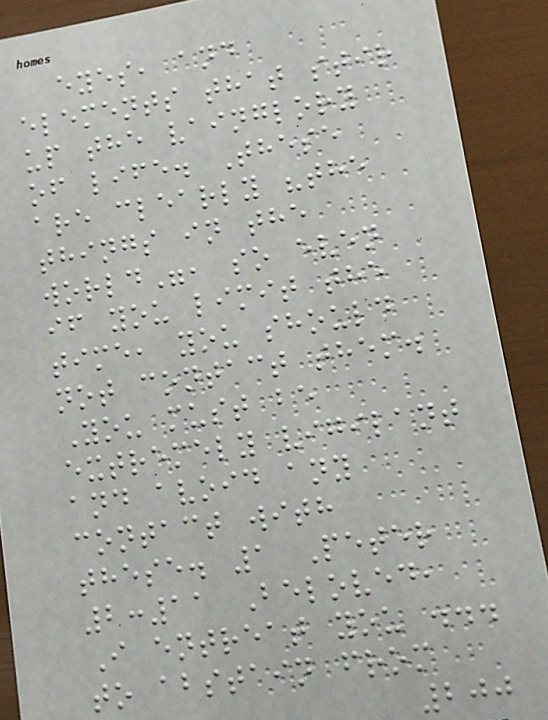eyes, and
elements that stir
up the vainglory
of life. These
are clearly "the
things in the
world", so even
if you limit the
time, you should
not contact them.
You must be
extremely vigilant
and avoid any
contact with
these. 1 Peter
2:11 Beloved,
I entreat you ...
to abstain from
200
